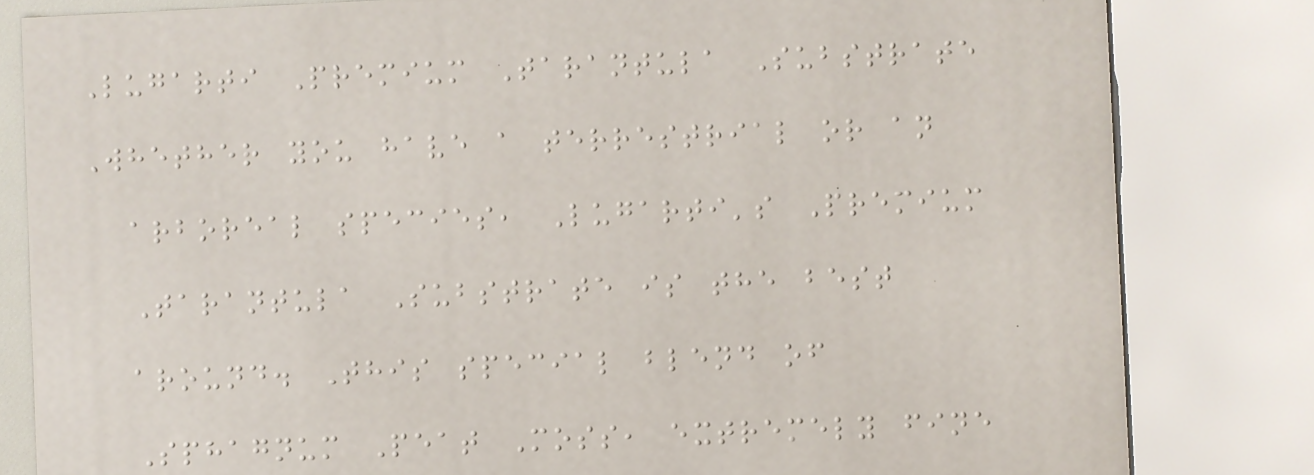Lugarti Premium Tarantula Substrate
Whether you have a terrestrial or an
arboreal species, Lugarti's Premium
Tarantula Substrate is the best
around. This special blend of
Sphagnum Peat Moss, extremely fine
